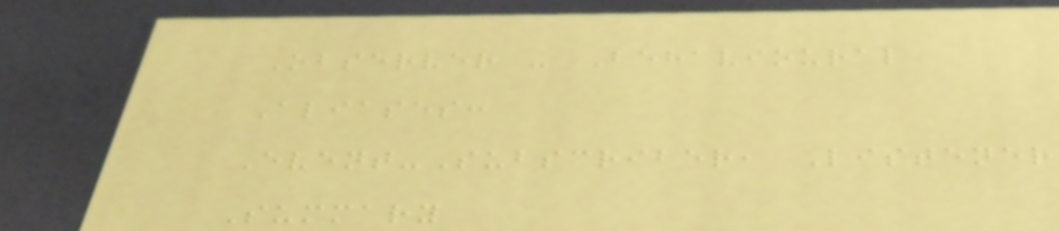Observer - Behavioural
Aliases:
Event-Subscriber, Listener
Summary
